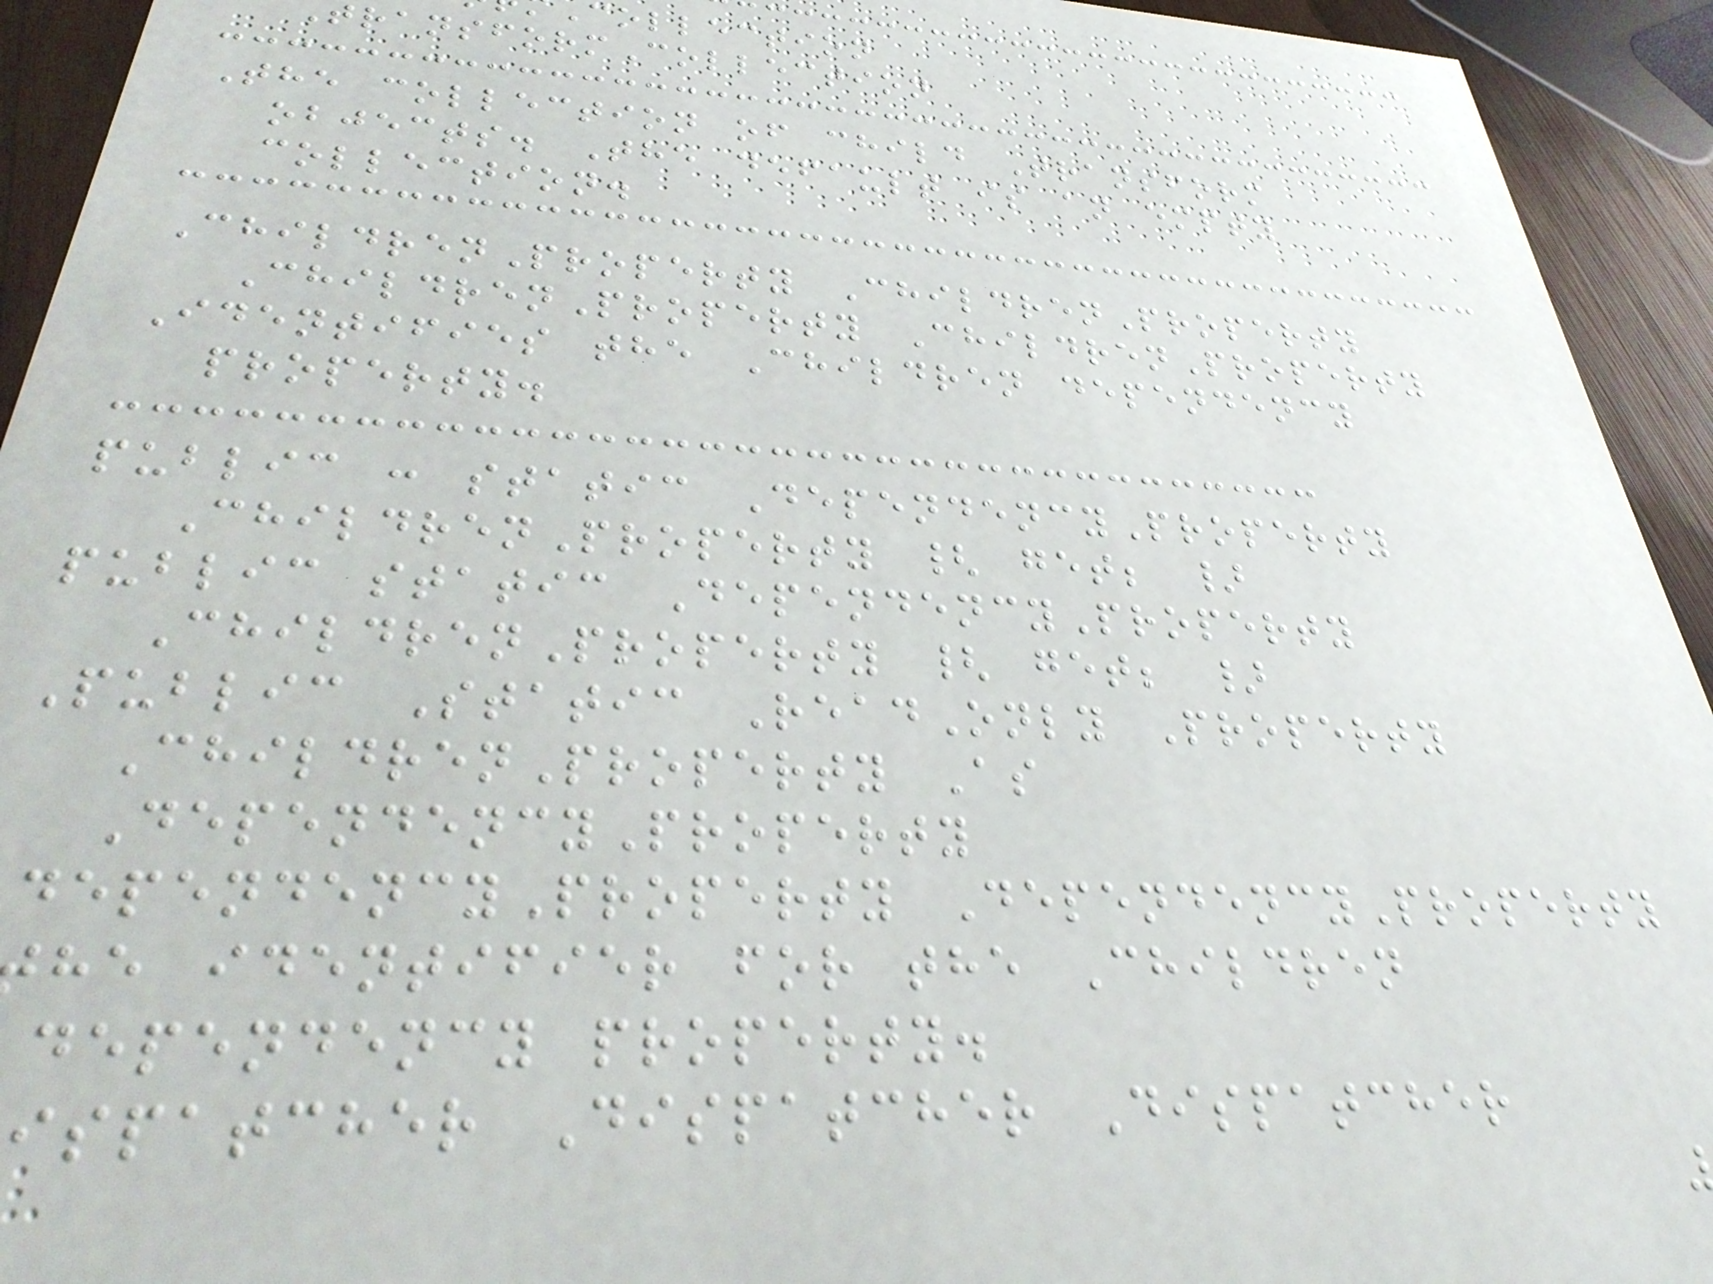collection
ransformCollection
The collection of child Transform
objects. The default is an empty
collection.
ChildrenProperty ChildrenProperty
ChildrenProperty ChildrenProperty
Identifies the Children dependency
property.
public : static DependencyProperty
ChildrenProperty { get; }
public static DependencyProperty
ChildrenProperty { get; }
Public Static ReadOnly Property
ChildrenProperty As
DependencyProperty
ependencyProperty DependencyProperty
he identifier for the Children
dependency property.
ispatcher Dispatcher Dispatcher
